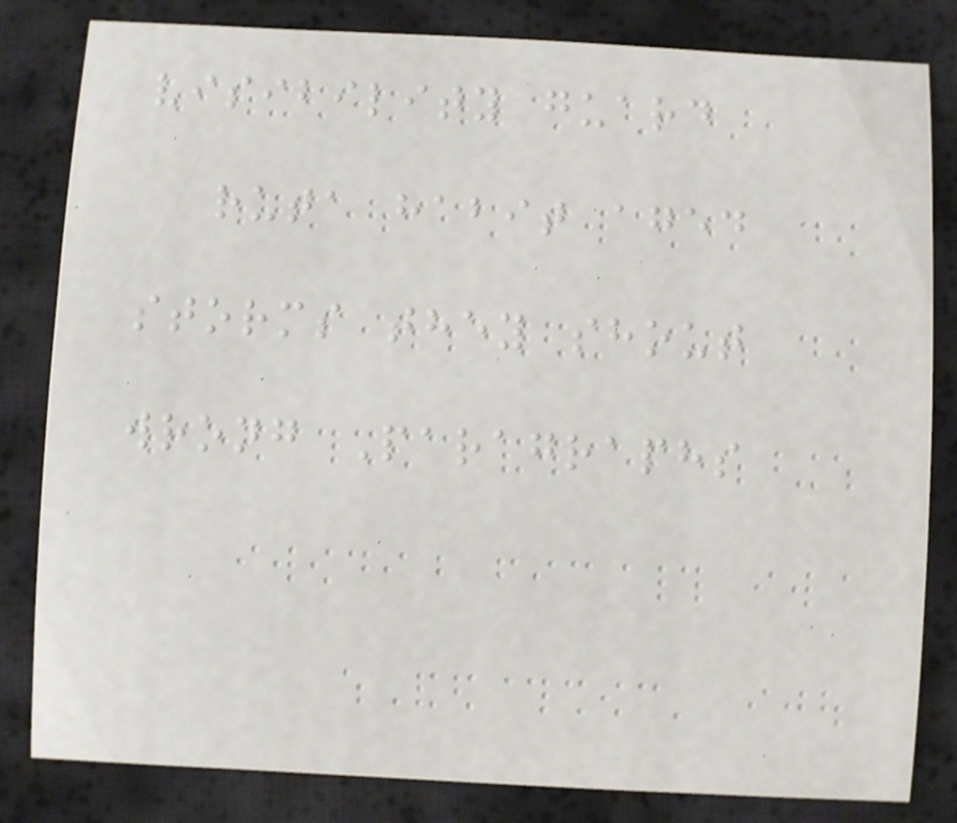visibility guard
ruta habit aged
storms they shout
wrong Paragraphs
